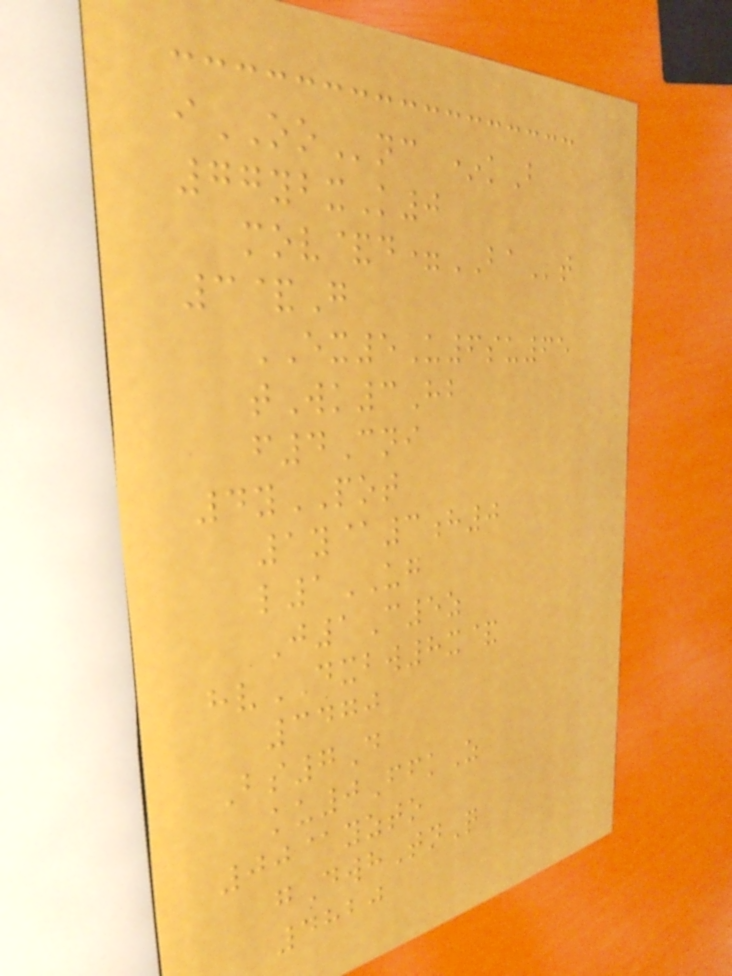iOOnc *kB
77ybxK0
mov&d=BAt
3&G
EX5U6su65
tWk3Hb
f4Cni
4yPOT
1y@3h0
l1UG
J1C5z
hvDXBW8x&
3470
Bs7D
ku0FfkZ
00@yzto
gDwhTnQ
4820
